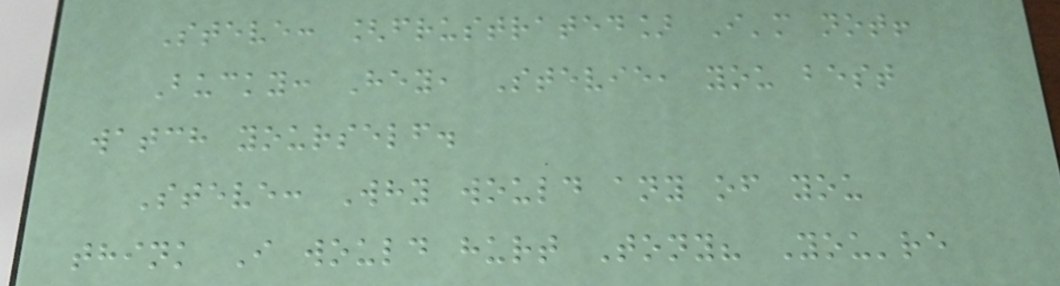Steve: [frustrated] I'm not!
Bucky: Hey, Stevie, you best
watch yourself.
Steve: Why would any of you
think I would hurt Tony? You're
